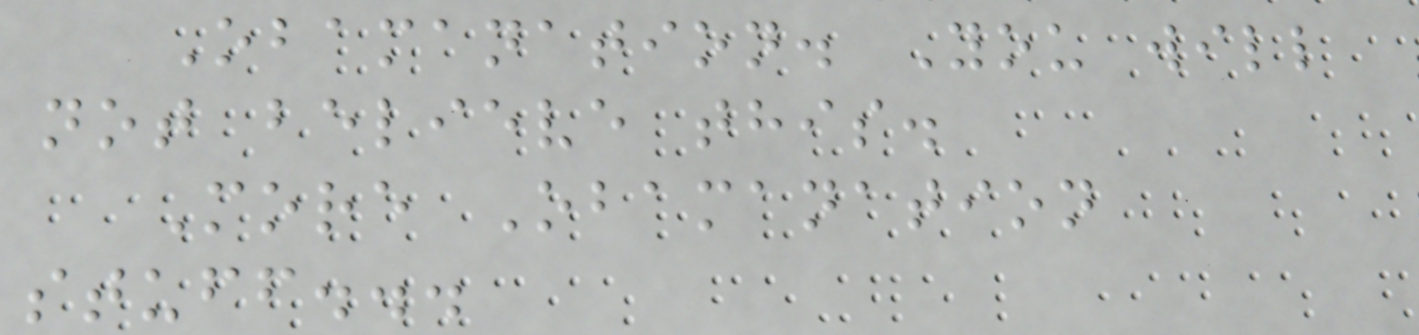Obamanation. You will
not believe this.
More Obamanation
stuff...
